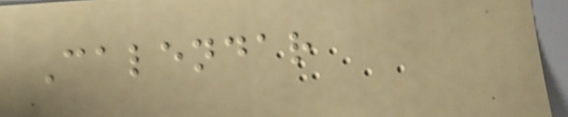Calendar
